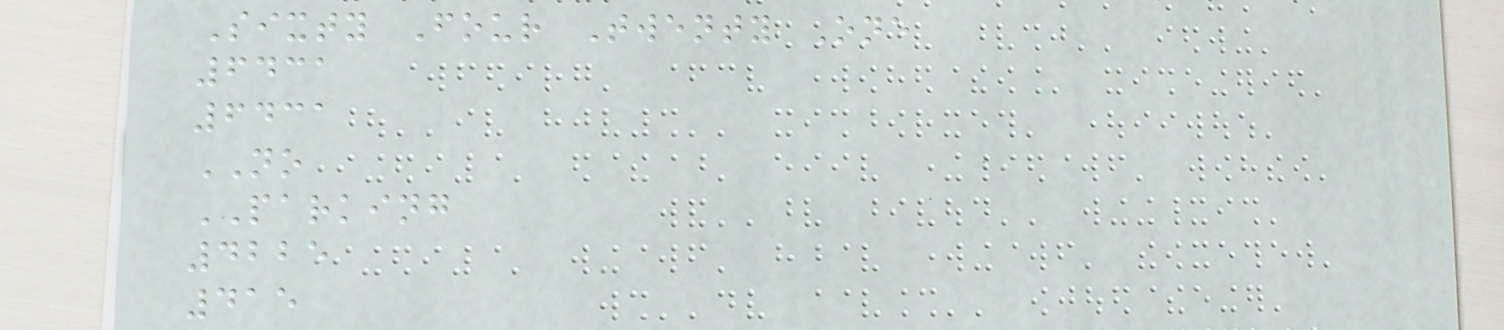Sixty Four Twenty One
6431
6431
NO
PARKING
4225
415
